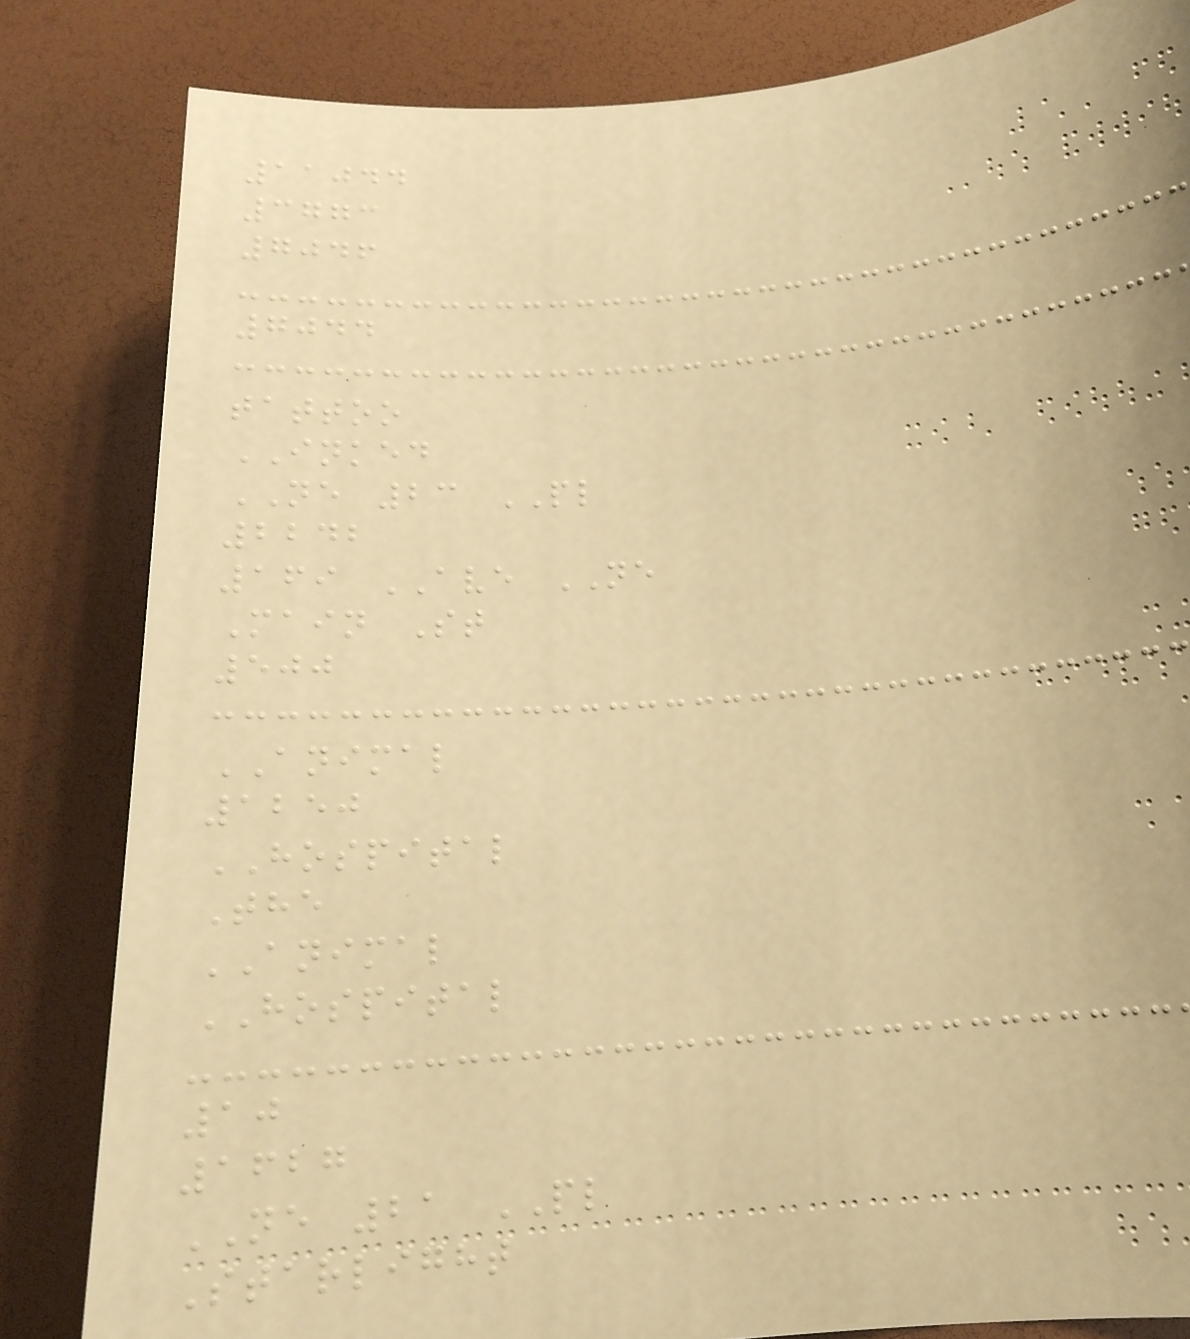11044
3773
7046
7044
tattoo
INKED
NE 23 PL
2242
169 AVE NE
Main St
500
ANIMAL
1250
HOSPITAL
The
ANIMAL
HOSPITAL
10
1627
NE 21 PL
Starlight
